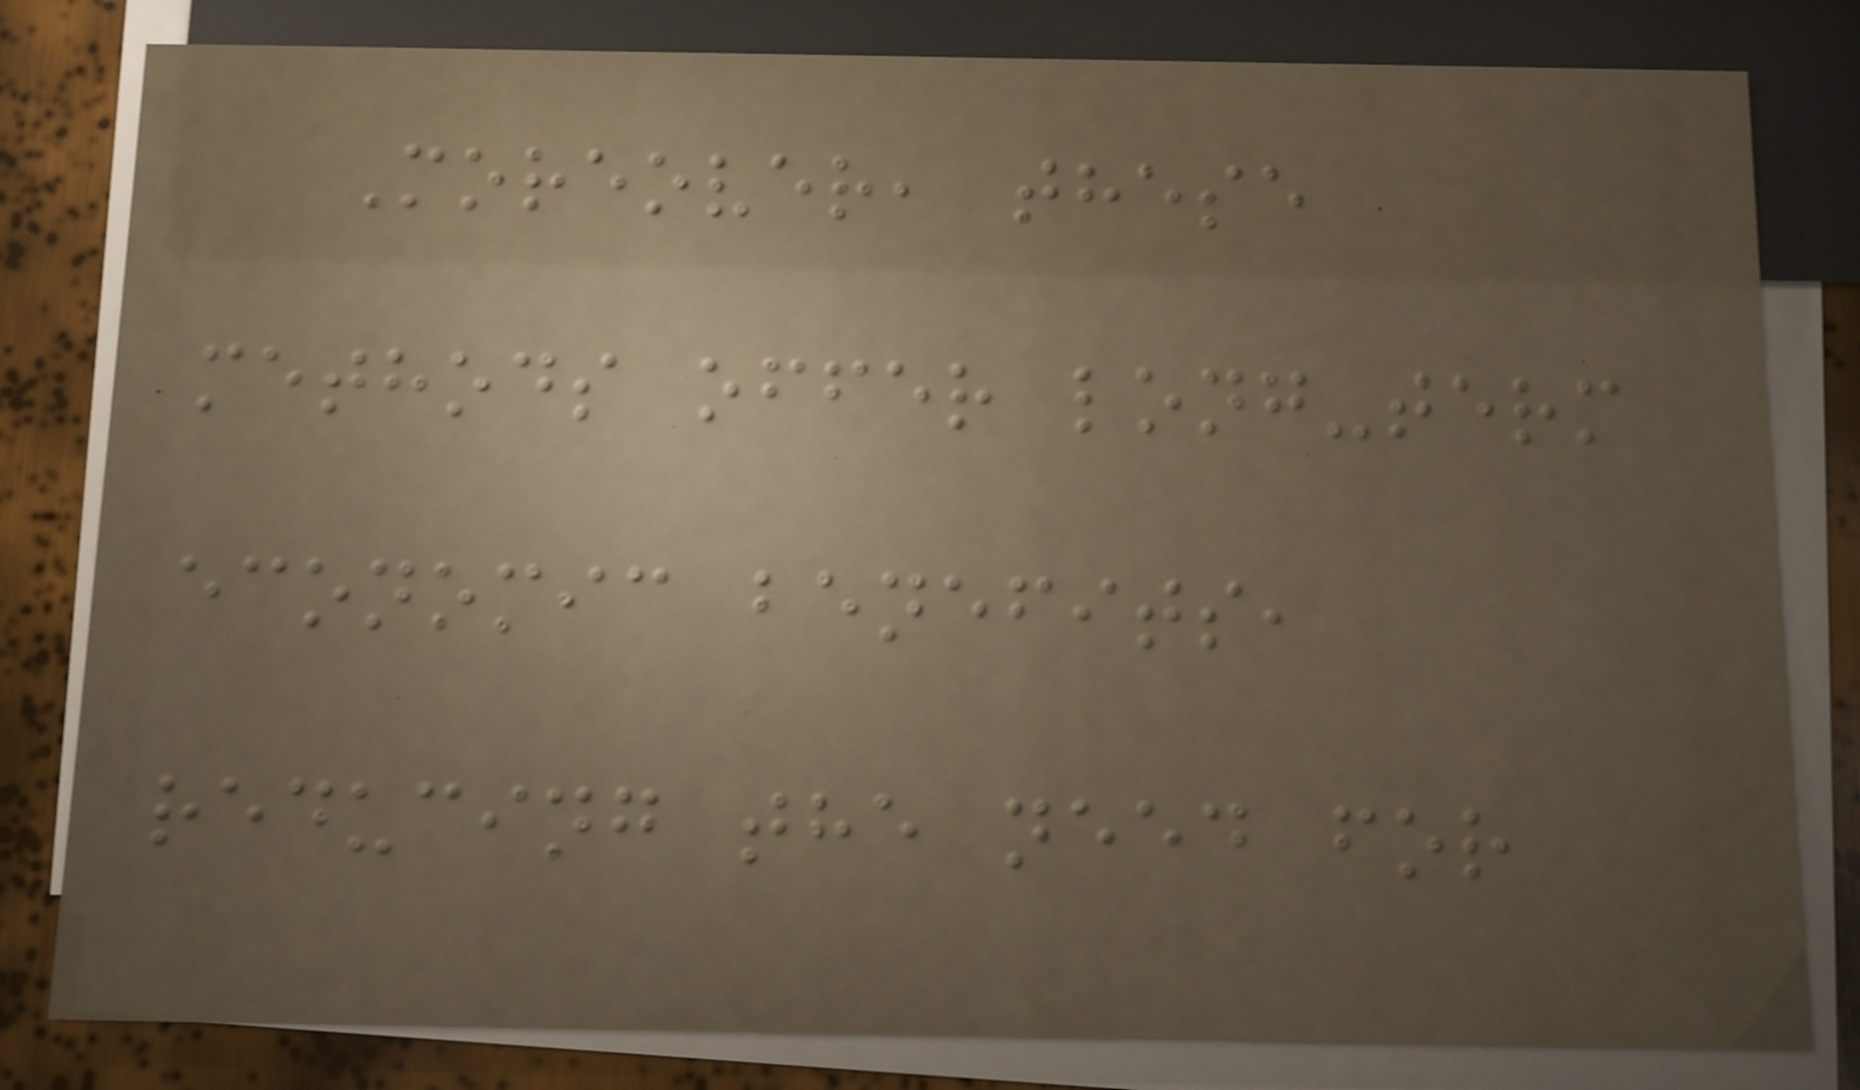Moreover, these
methods offer long-term
economic benefits,
reducing the need for
